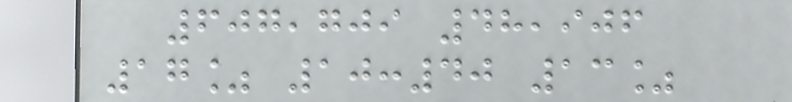607,709 48,906
17% 10:40 13%
